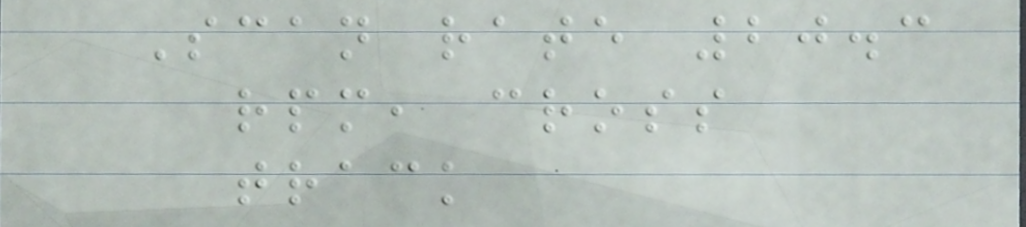Scan rate 20.3
rpm, cross
track
